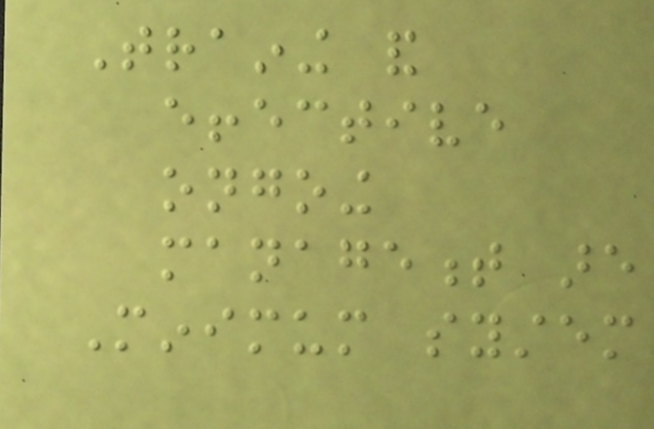Training and
effective
ongoing
management are
Minimum system
